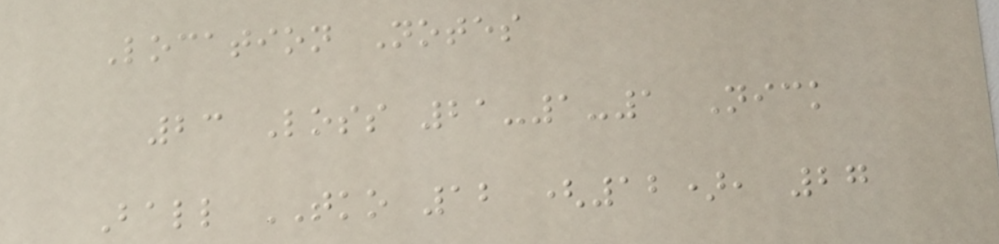Location Notes
23 Loss 21-1-1 Nick
Ball TKO 12 (12), 27
